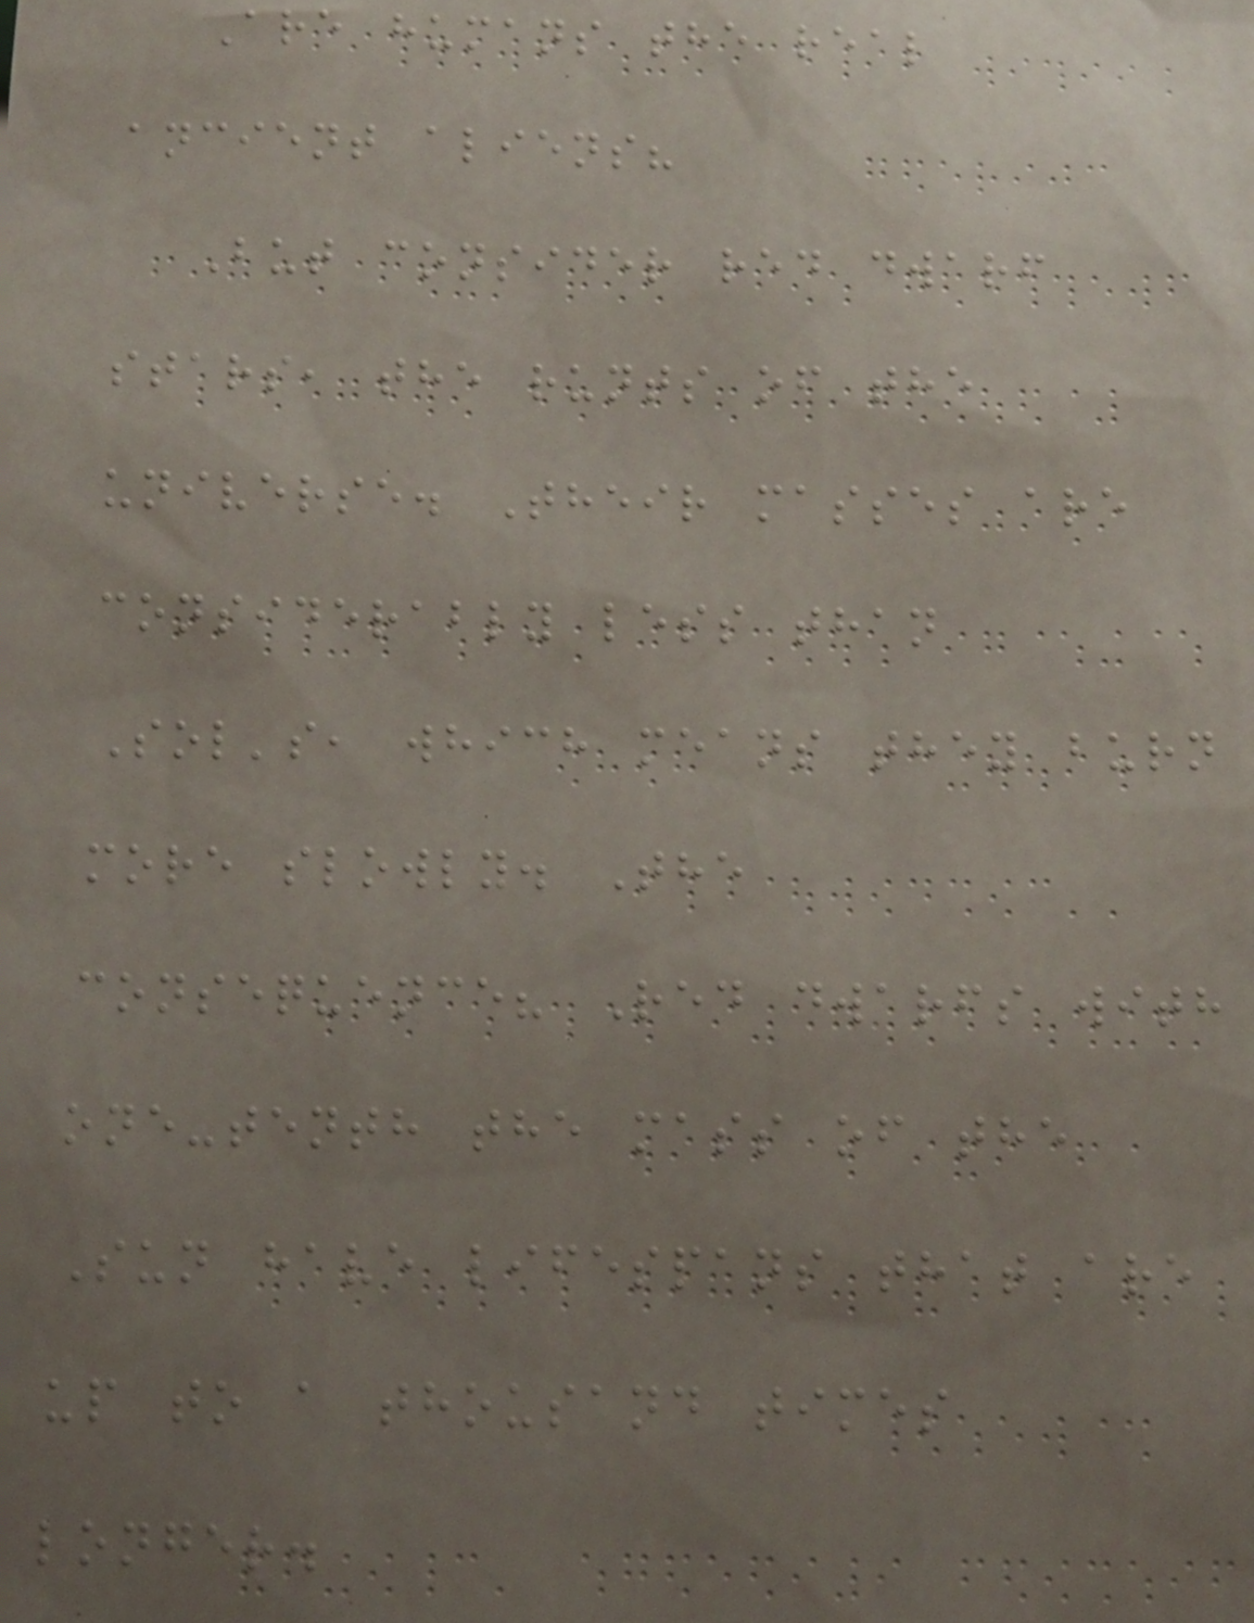Are humans the real
ancient aliens?
But consider red dwarf
stars, the runts of the
universe. Their masses are
considerably less than
Sol's, which means they burn
more slowly. The
consequence? Red dwarfs with
one-tenth the mass of the
Sun have lifespans that are
up to a thousand times
longer.
